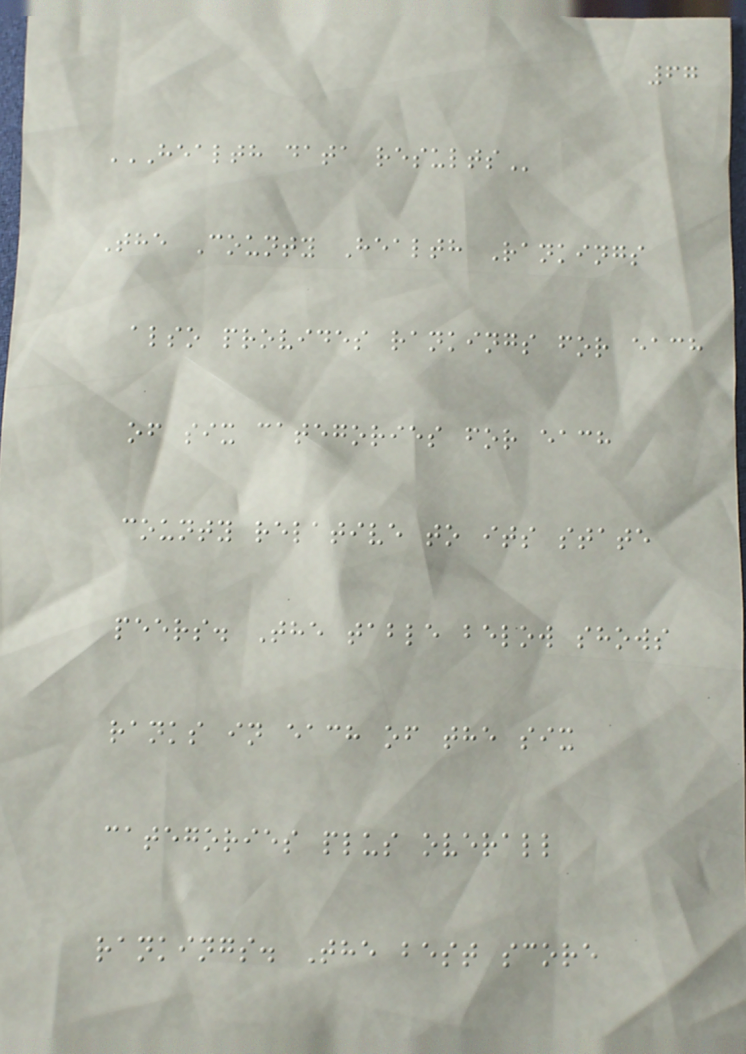67
HEALTH DATA RESULTS
The County Health Rankings
also provides rankings for each
of six categories for each
county relative to its state
peers. The table below shows
ranks in each of the six
categories plus overall
rankings. The best score
